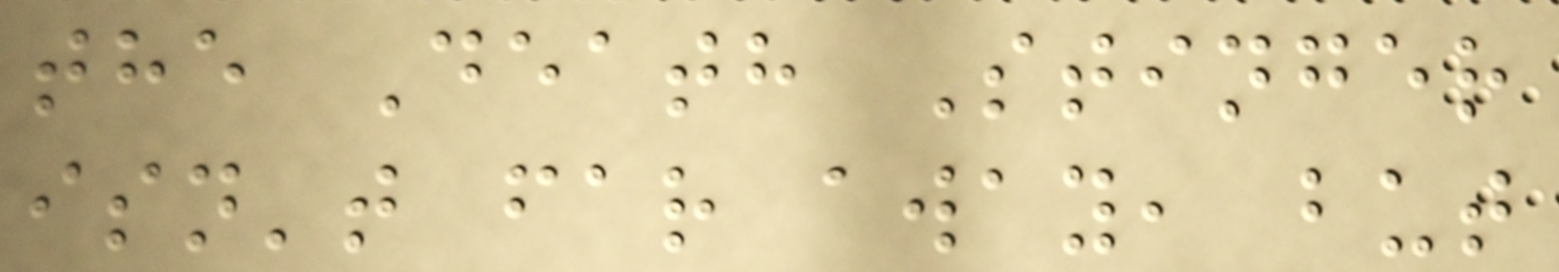the Death Stinger
isn't far away, but
